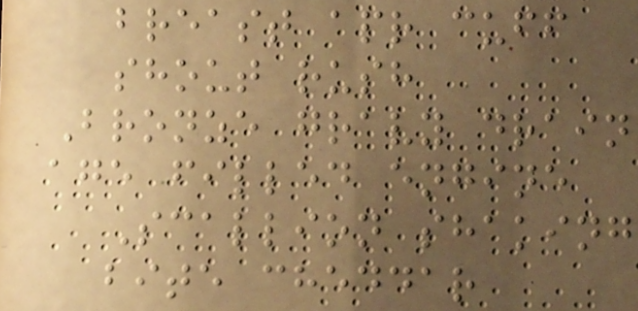breast apr cuff
shout rush
Bronze gravy drain
age filled engine
Scallion shaking
bite cheddar
